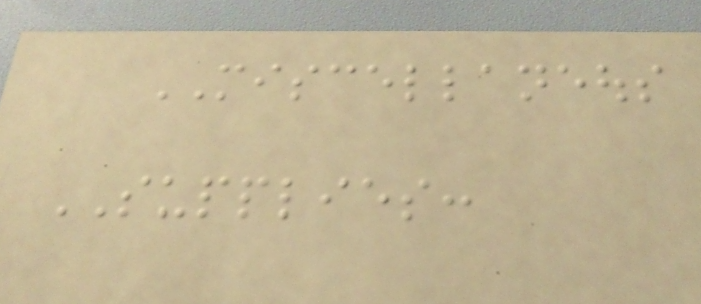MISCELLANEOUS
SUPPLIES:
